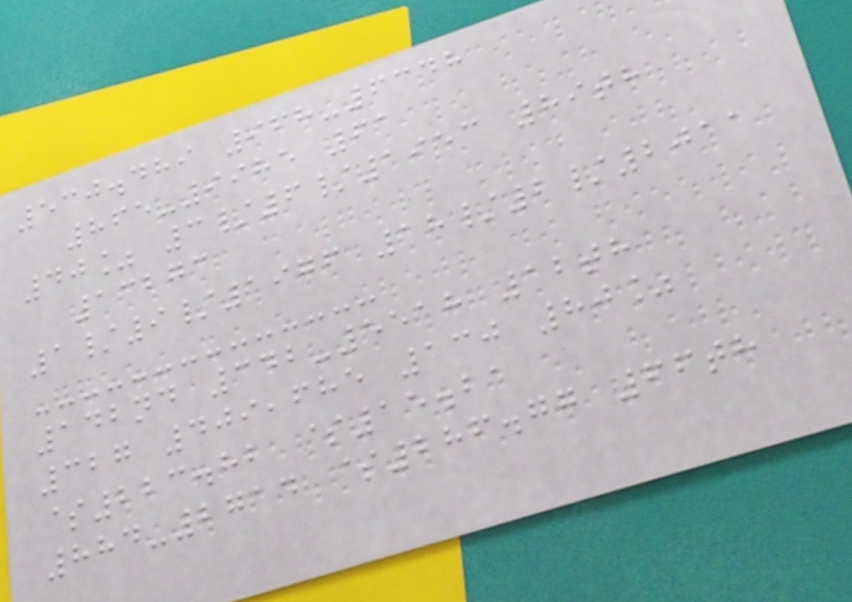530.489 968-6348
865-9985 61
40% 3/6/1953 89th
13273
1/9/1976 18/2/2011
142nd 342-5518 12th
327 409,685 130 80%
$223.82 $15.21
884-2714 $286.77 66th
